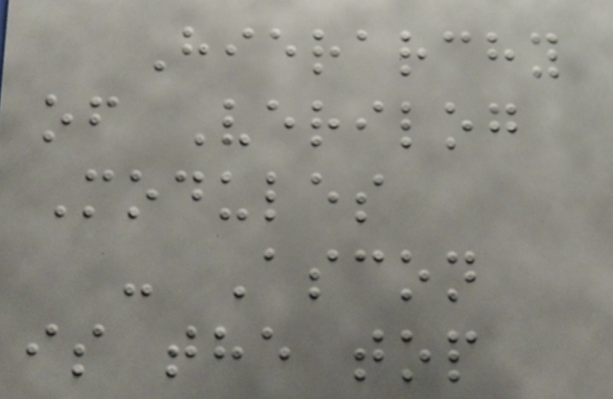Hierarchy
of Verilog
Modules
- Ascon
is the top
